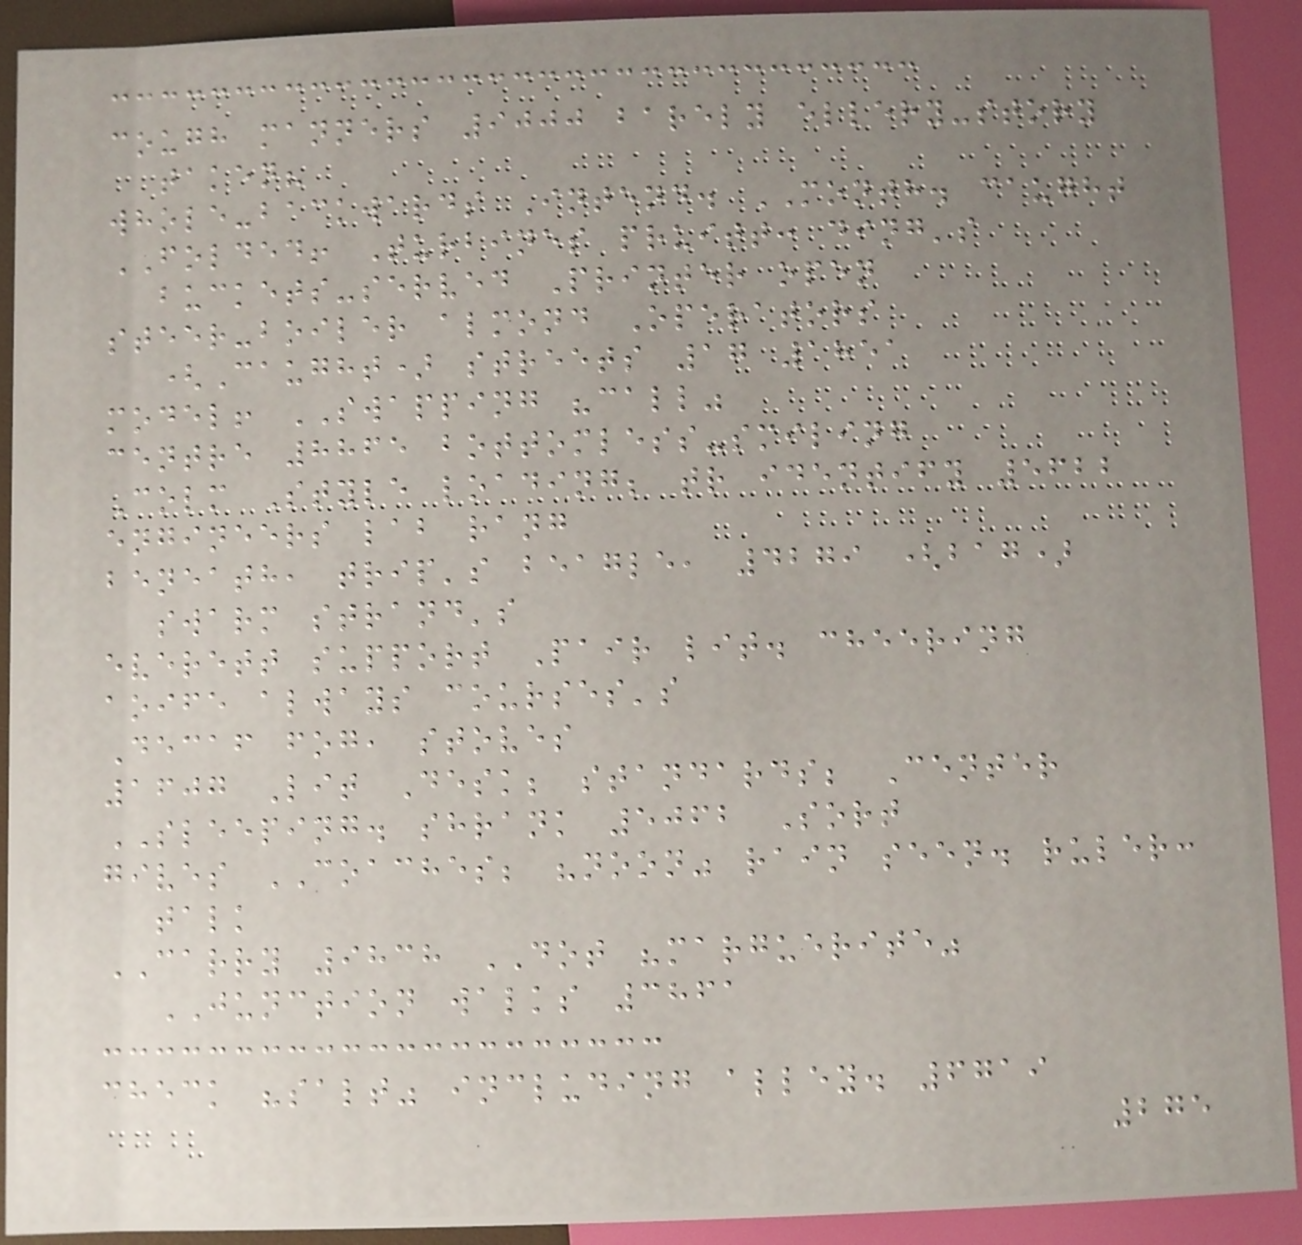cough manners 9000 barely ellery-story
taken?
whole-backwards Intend. MONTH. caught
FOLDED! Turbines pruitt: ding's
buckets-served Printer open
steer-boiler almond Operators
(Caught) streets 17 1851
model! SWAPPING "call"
centre 8865 bottomless-smiling
Colm Style loading; tr identify 5622
engineers lab rang
beneath, trip's beagle, 4279 (bag)
swarm strand's
everett support Pair lit. cheering
aoife always courses's
Decaf fog, stoves
1607 Lit Desk; standards; Center
SLEEPING. shrank 5062 Sort
gives COACHES; "noon" rain seen. ruler:
talk
CARRY 9838 DOT "marguerite"
JUNCTION walks 3861
check "salt" including alley. 6719
275
